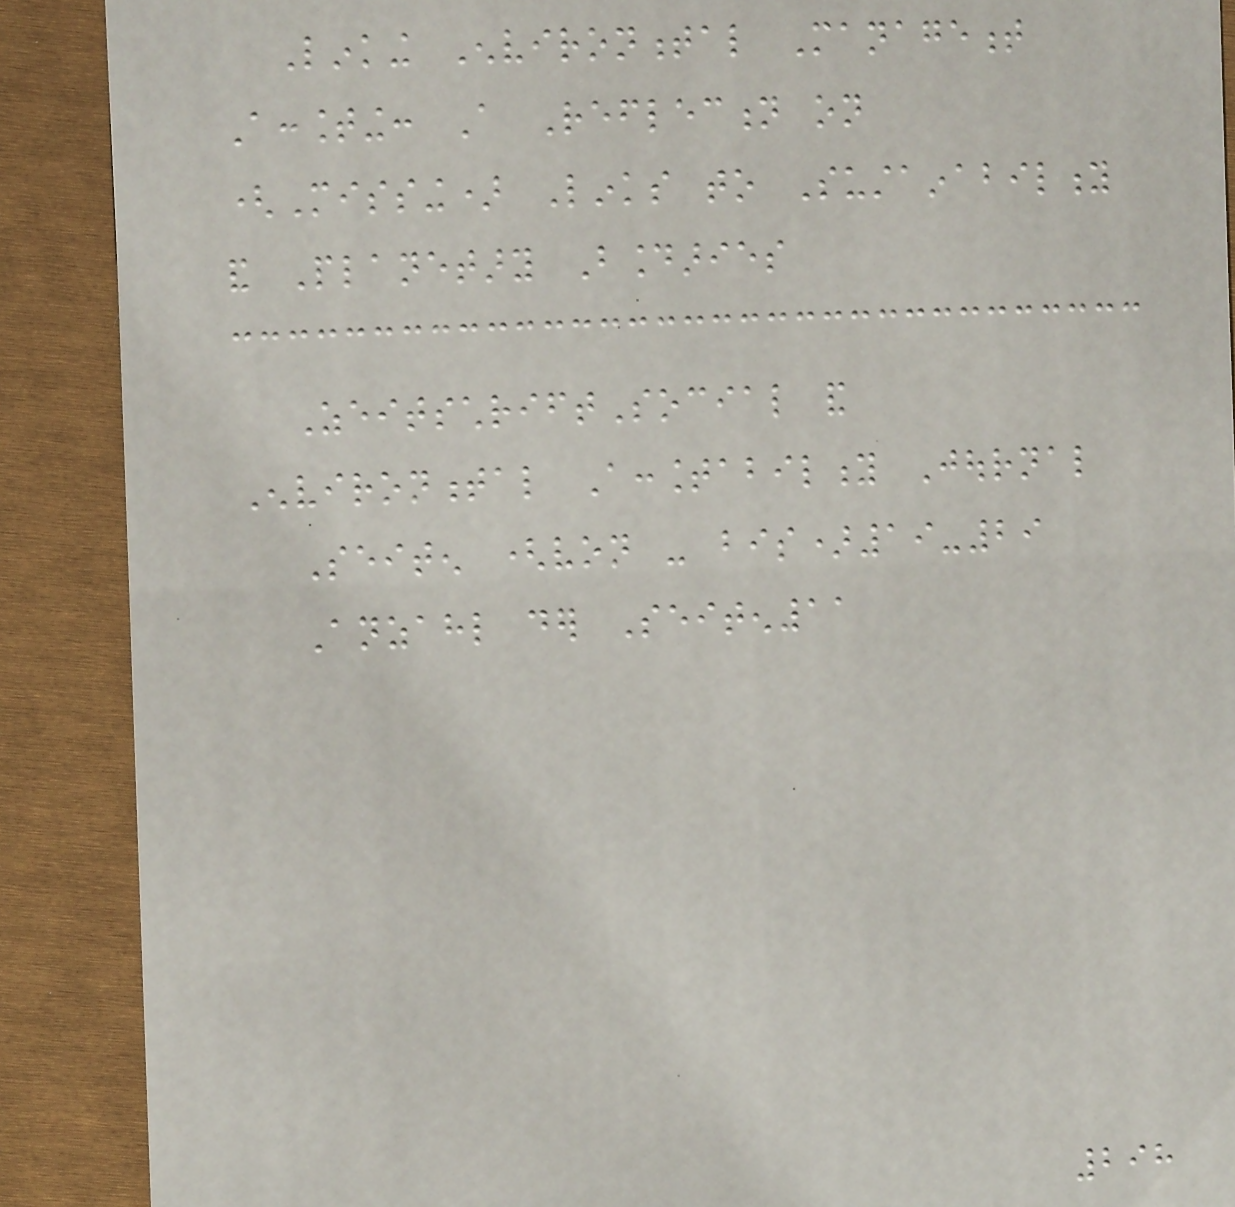Linking Environmental Management
Accounting: A Reflection on
(Missing) Links to Sustainability
and Planetary Boundaries
ZeitschriftSocial and
Environmental Accountability Journal
Seiten (von - bis)19-29
Anzahl der Seiten11
298
